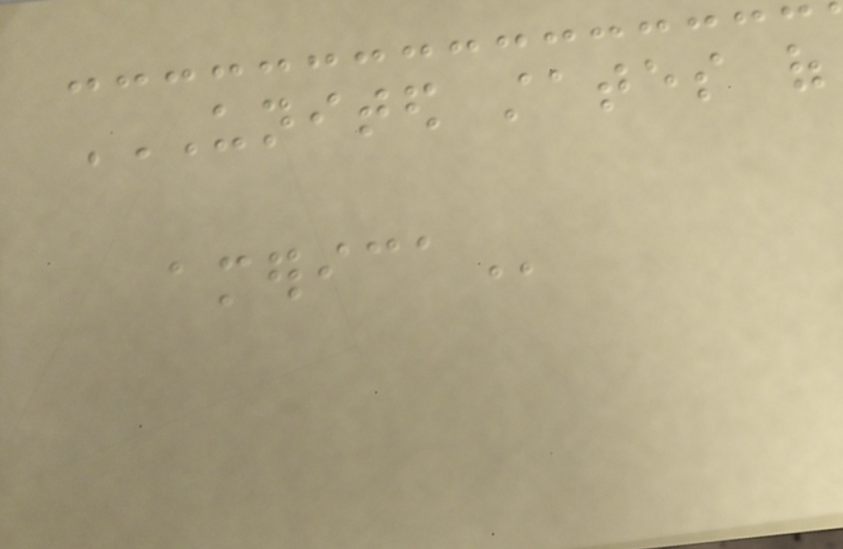UNITED STATES OF
AMERICA
